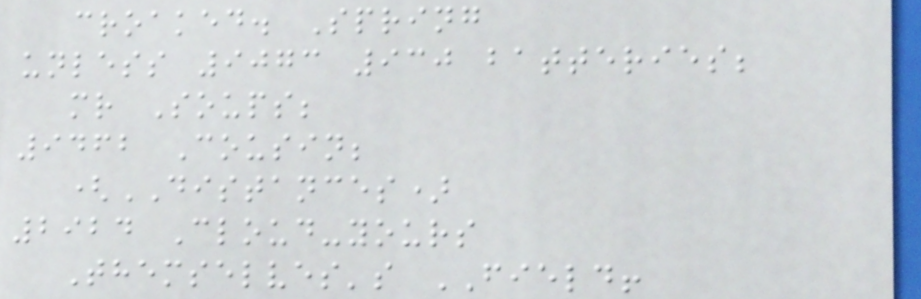croaked. Spring
unless 9073 930 batteries;
mr Soups;
9462 Cousin;
(DISTANCES)
2924 Cloud-yours
Themselves's FIELD!
